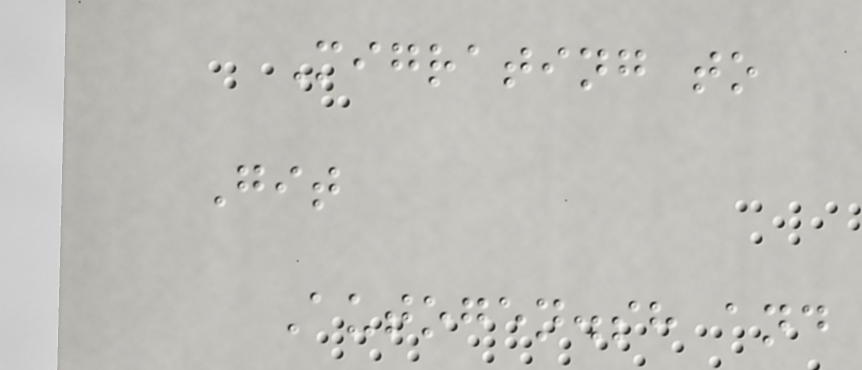Migrating to
Git
Autogen.sh and
